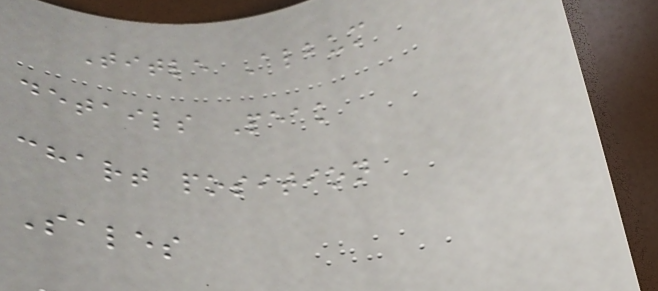Title Album
details Peak
chart position
Sales
